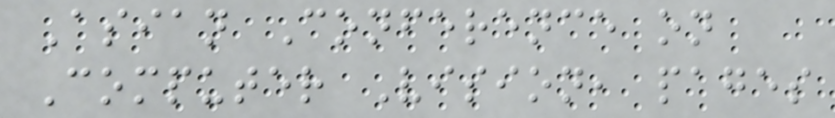Asian Conference on
Computer Vision, pages
